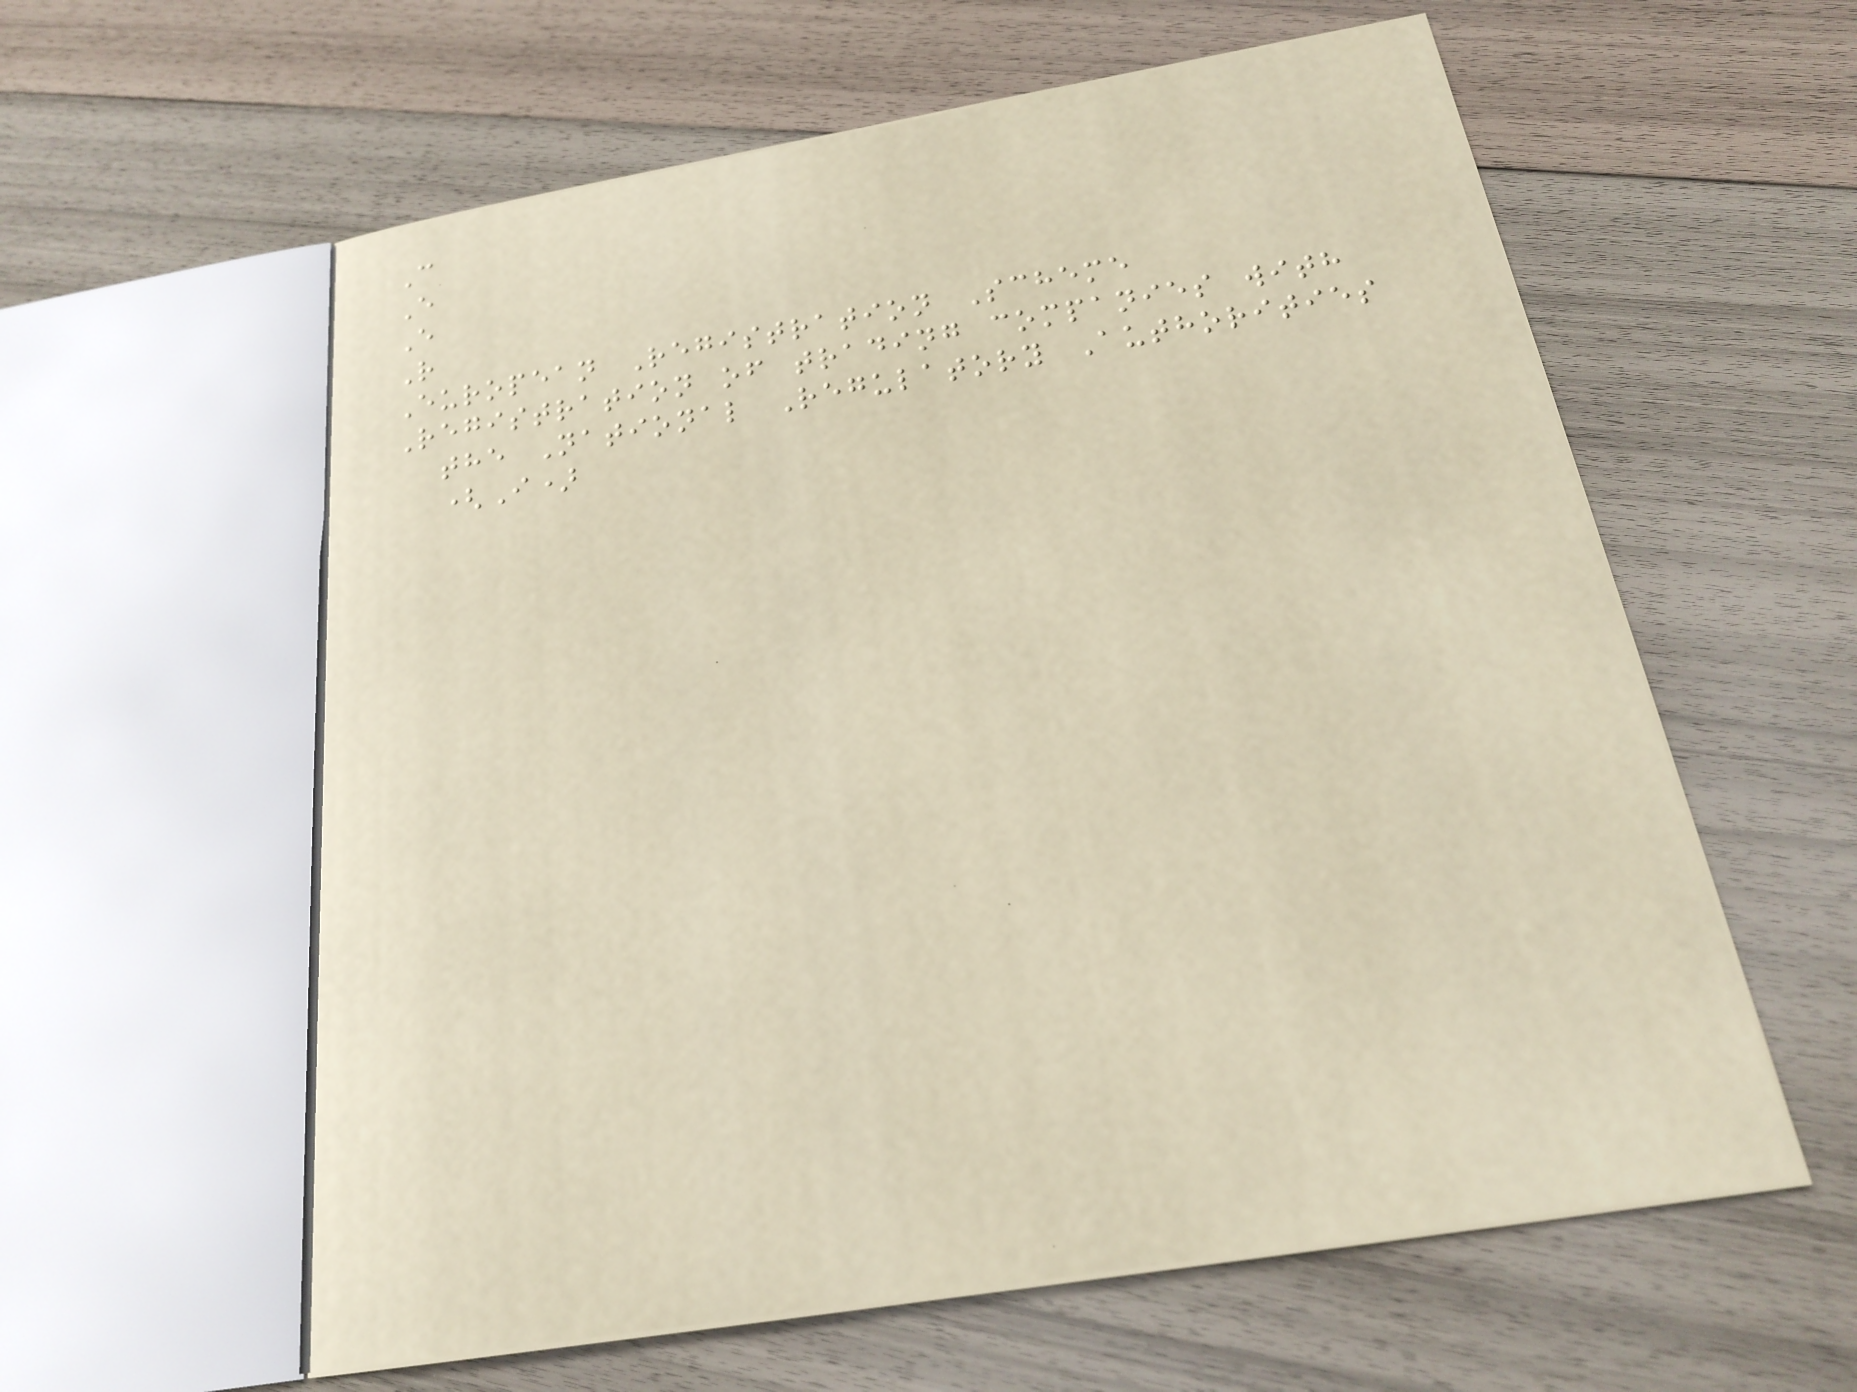C
E
E
R
European Registration Scheme
Registration of trading companies with
the National Regulatory Authorities
(I)
